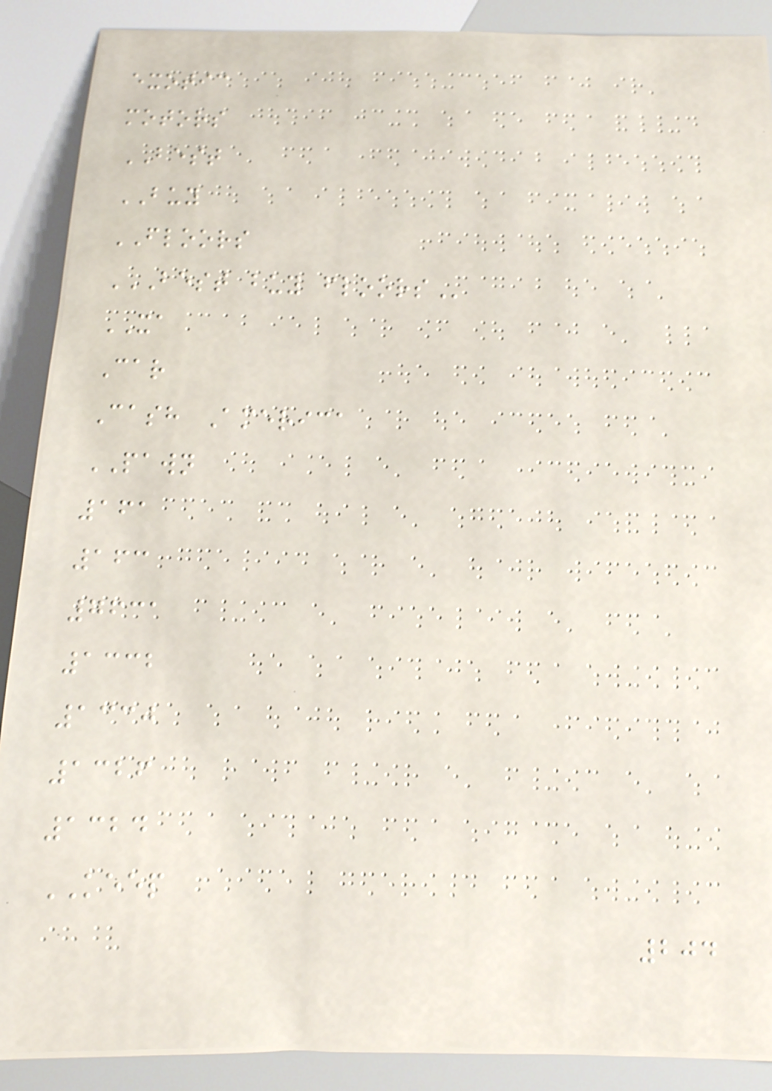exotic
motors
BEST
BUY
FLOORS
BEST BUY FLOORS
XA
Car
Cash America
PAWN
161
163
7631
1332
1330
1326
1324
KEEP
204
